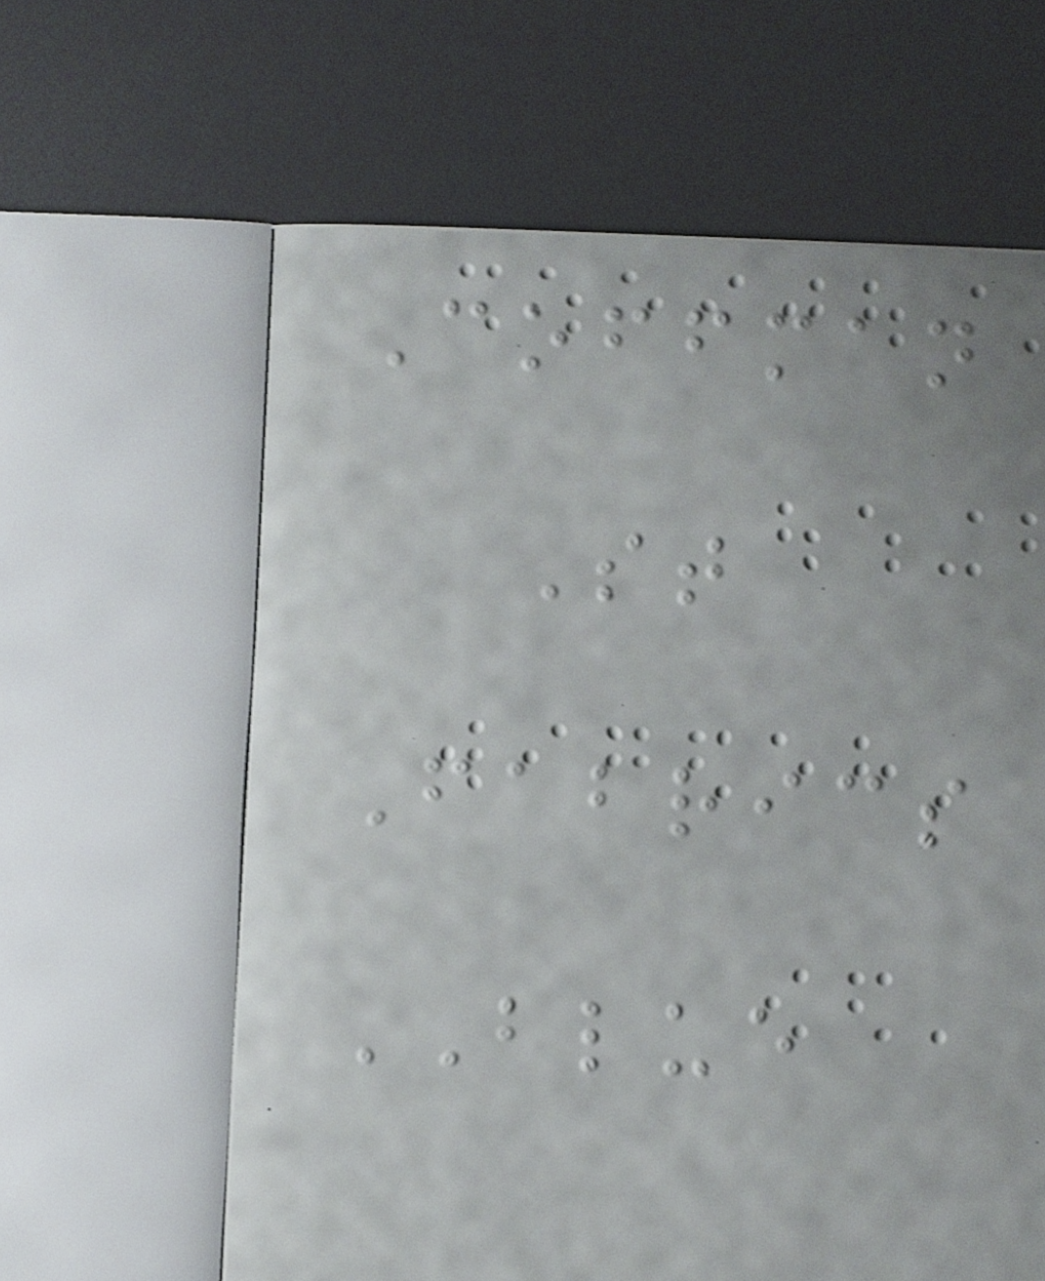Coffman
St
Fabrics
BLUE
